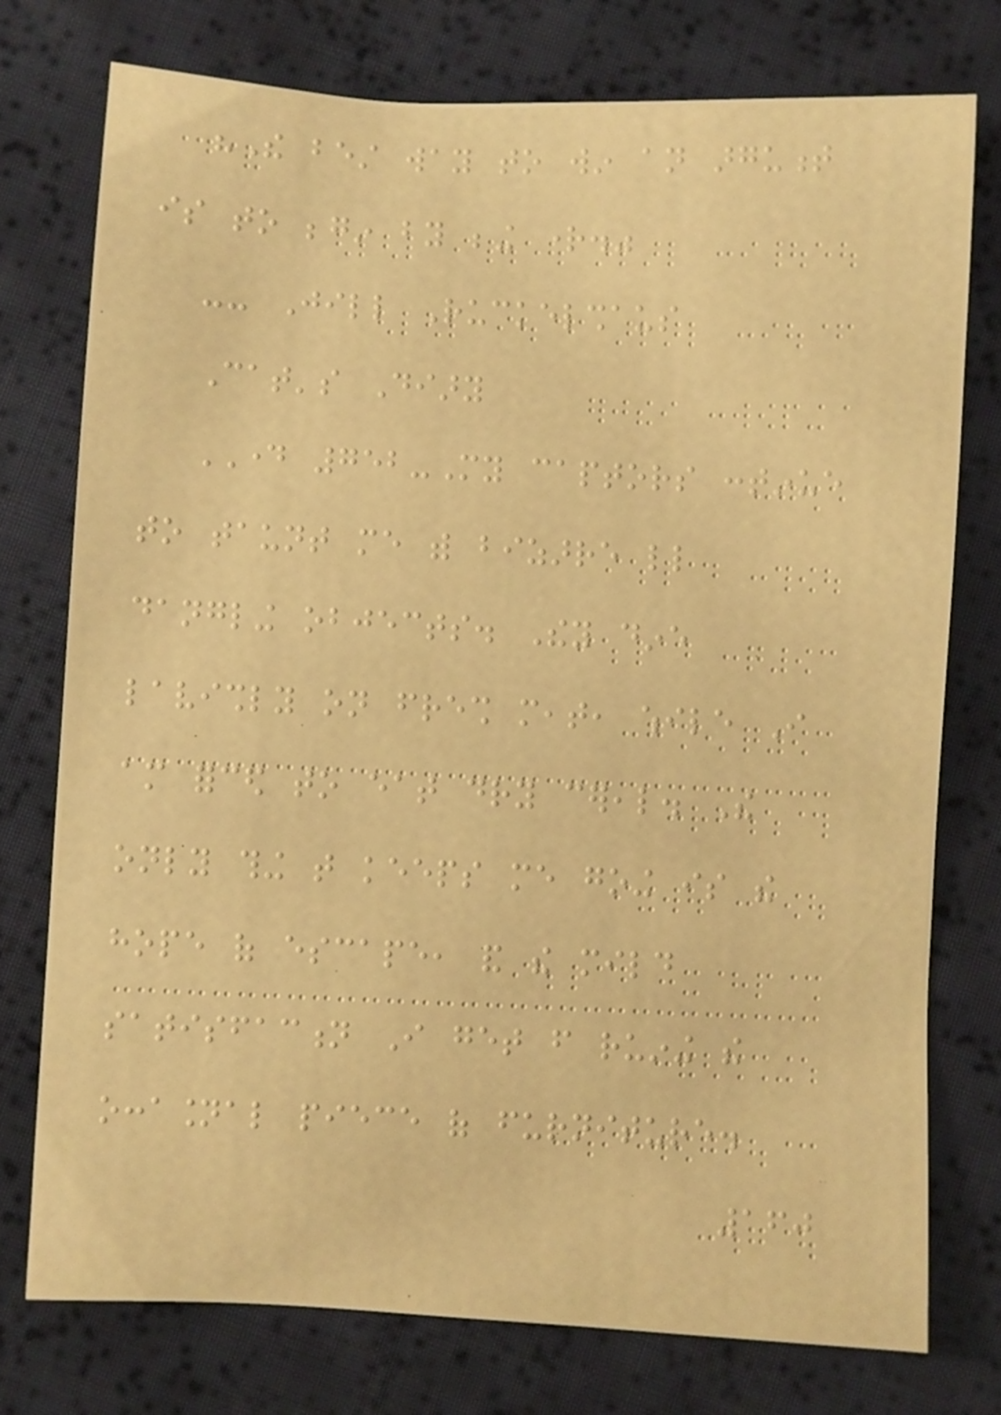"The best way to win an argument
is to begin by being right."
-- Jill Ruckelshaus
Cat's Diary
DAY 752-My captors continue
to taunt me with bizarre little
dangling objects. They dine
lavishly on fresh meat, while I
am forced to eat dry cereal. The
only thing that keeps me going is the
hope of escape, and the mild
satisfaction I get from ruining the
occasional piece of furniture.
160
